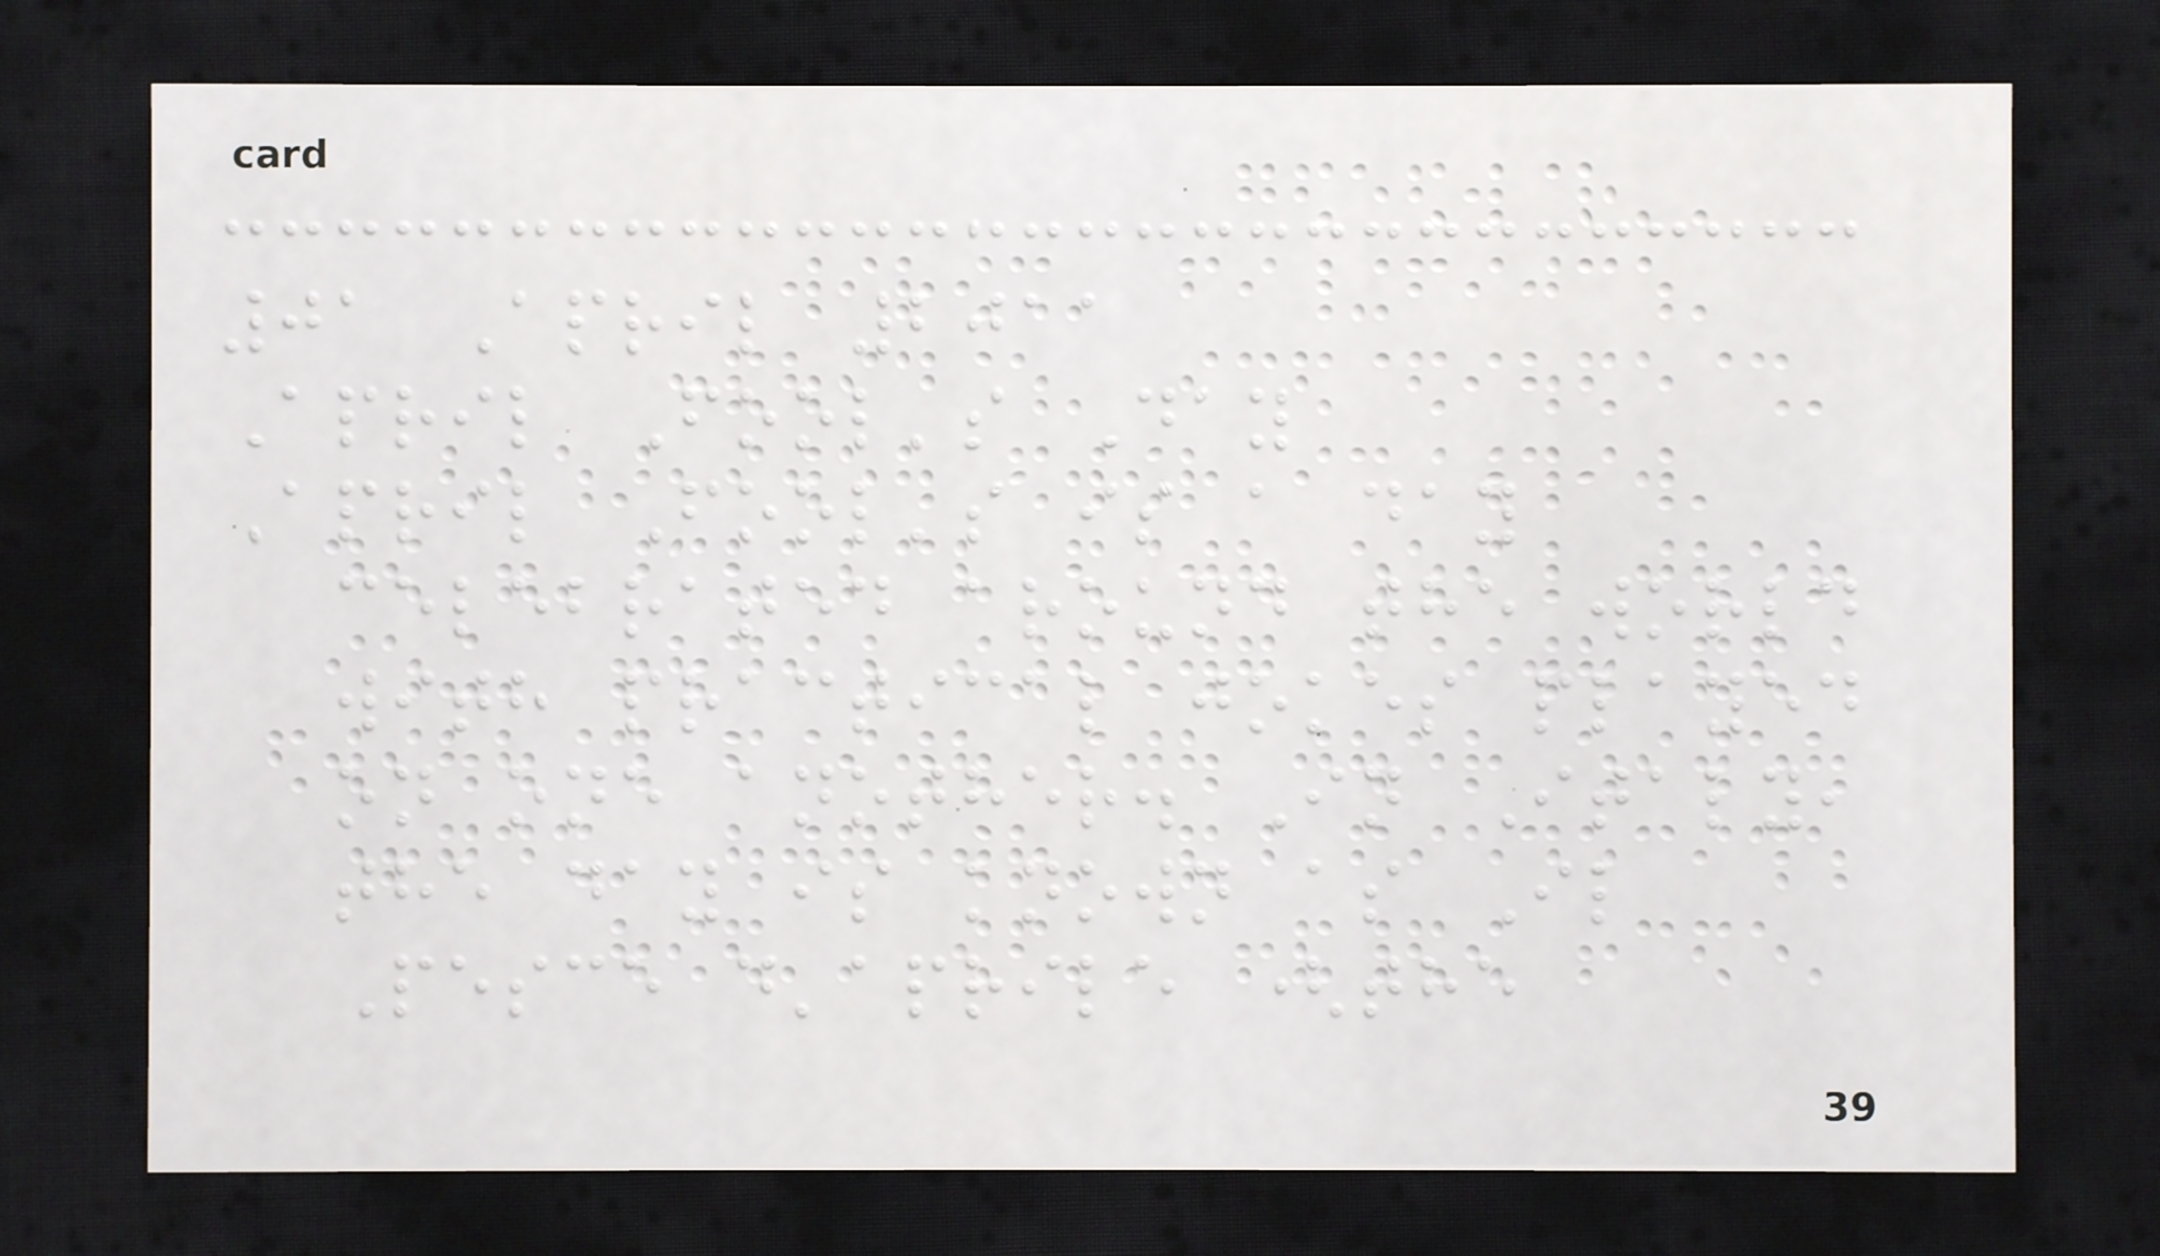01 April 2011
April Fool's Day
April Fool's is a day
celebrated around the world
with practical jokes played
on one another. In Italy,
the day is known as Il
Pesce d'aprile (the
